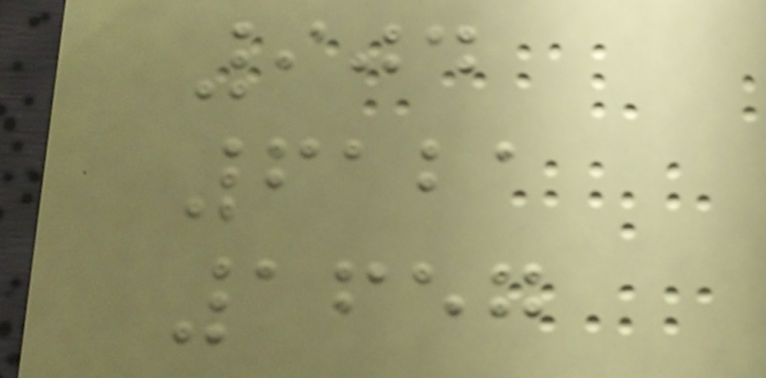904
6121
1657
